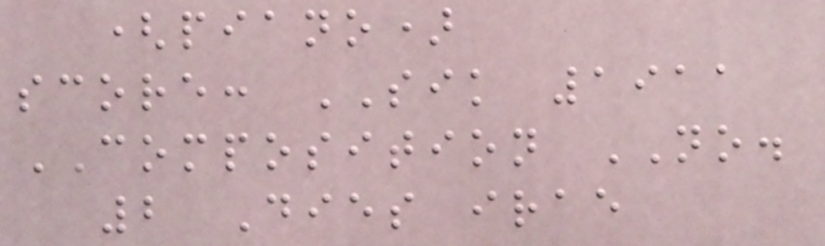(piano)
score: SIK 1911
COMPOSITION NO.
2 Dies irae
